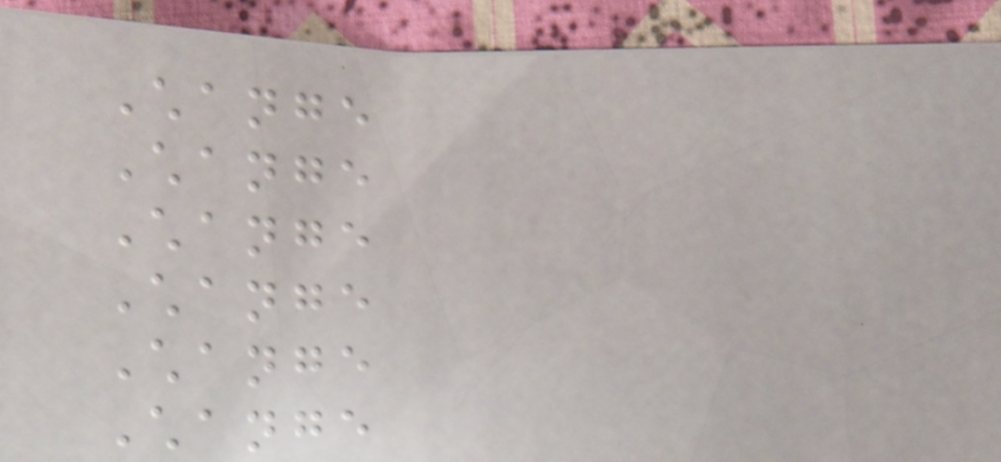Change
Change
Change
Change
Change
Change
